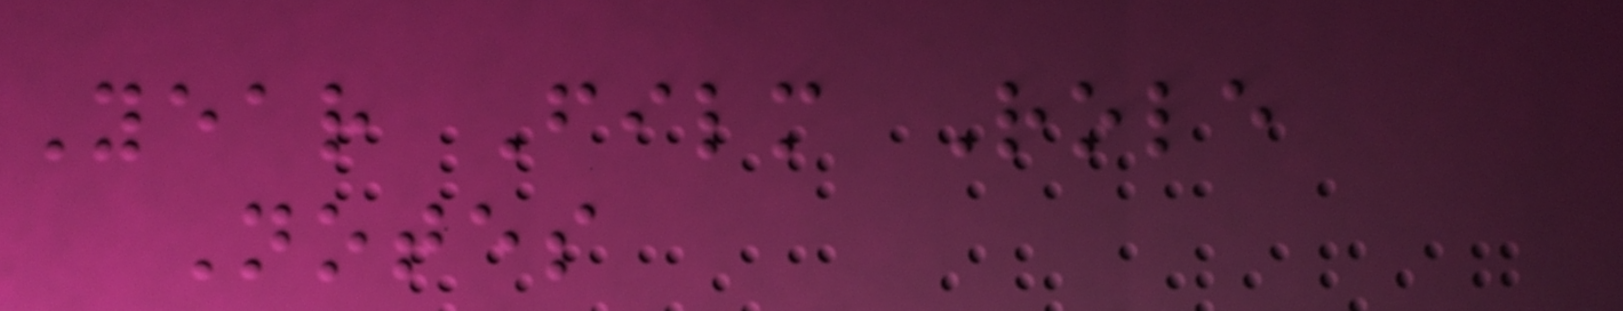Year Film Role
Notes
